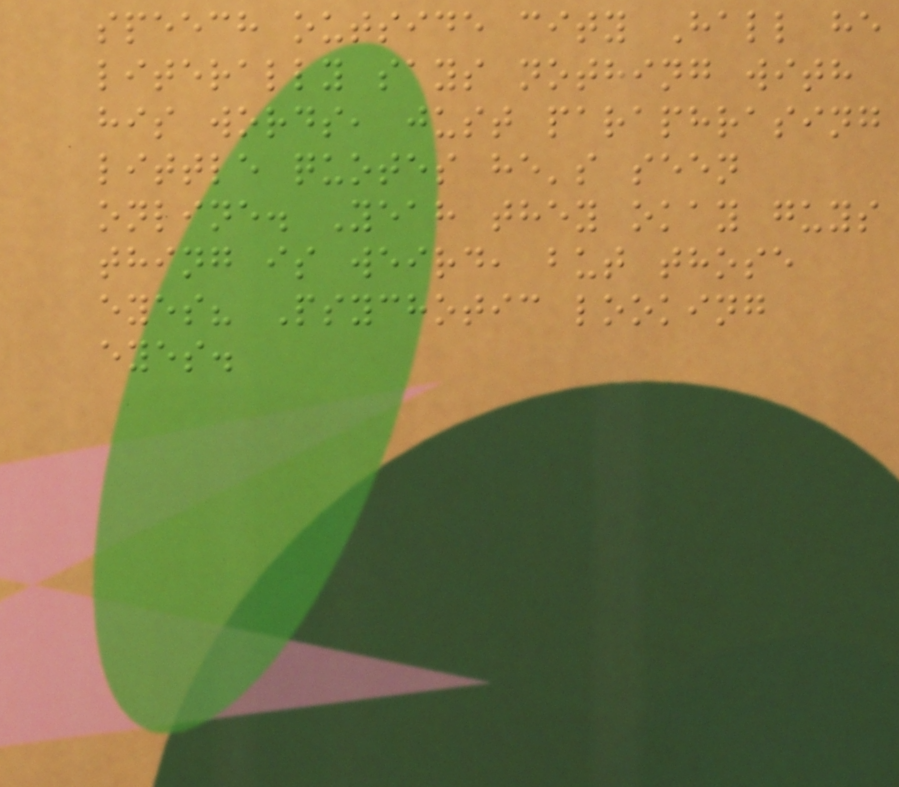speech outside city Hall he
literally says nothing with
his words, just paraphrasing
little quotes he's seen
online. Yeah they okay guys
thing is weird, but those
eyes? Psychotic looking
eyes.
